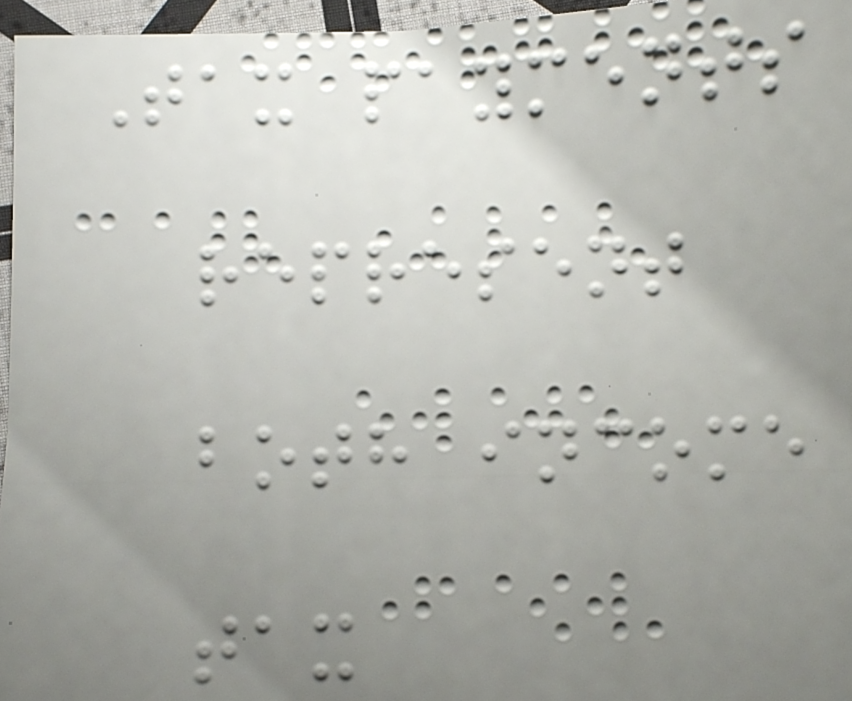Tax payments
represent
both income
tax
